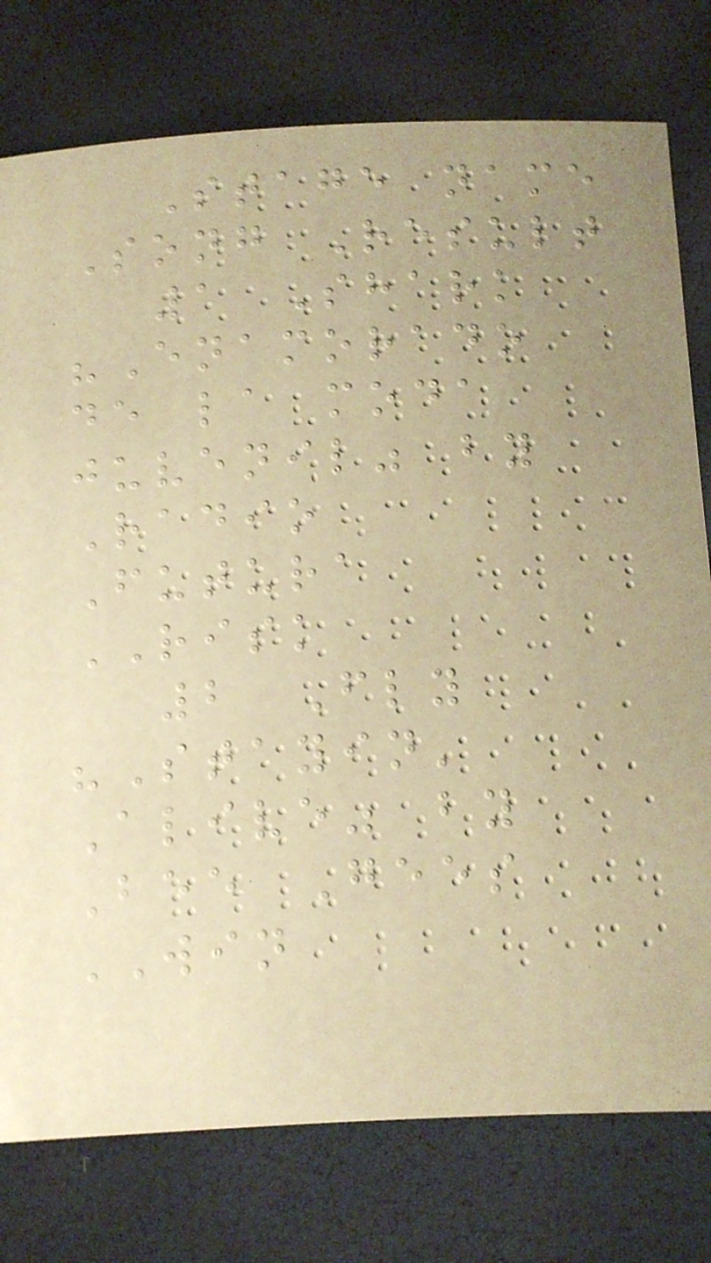Stage name
Song Result
1 Shark
"Enamorado
de la moda
juvenil" by
Radio
Futura
RISK
2 Fly
"Stayin'
Alive" by
Bee Gees
WIN
